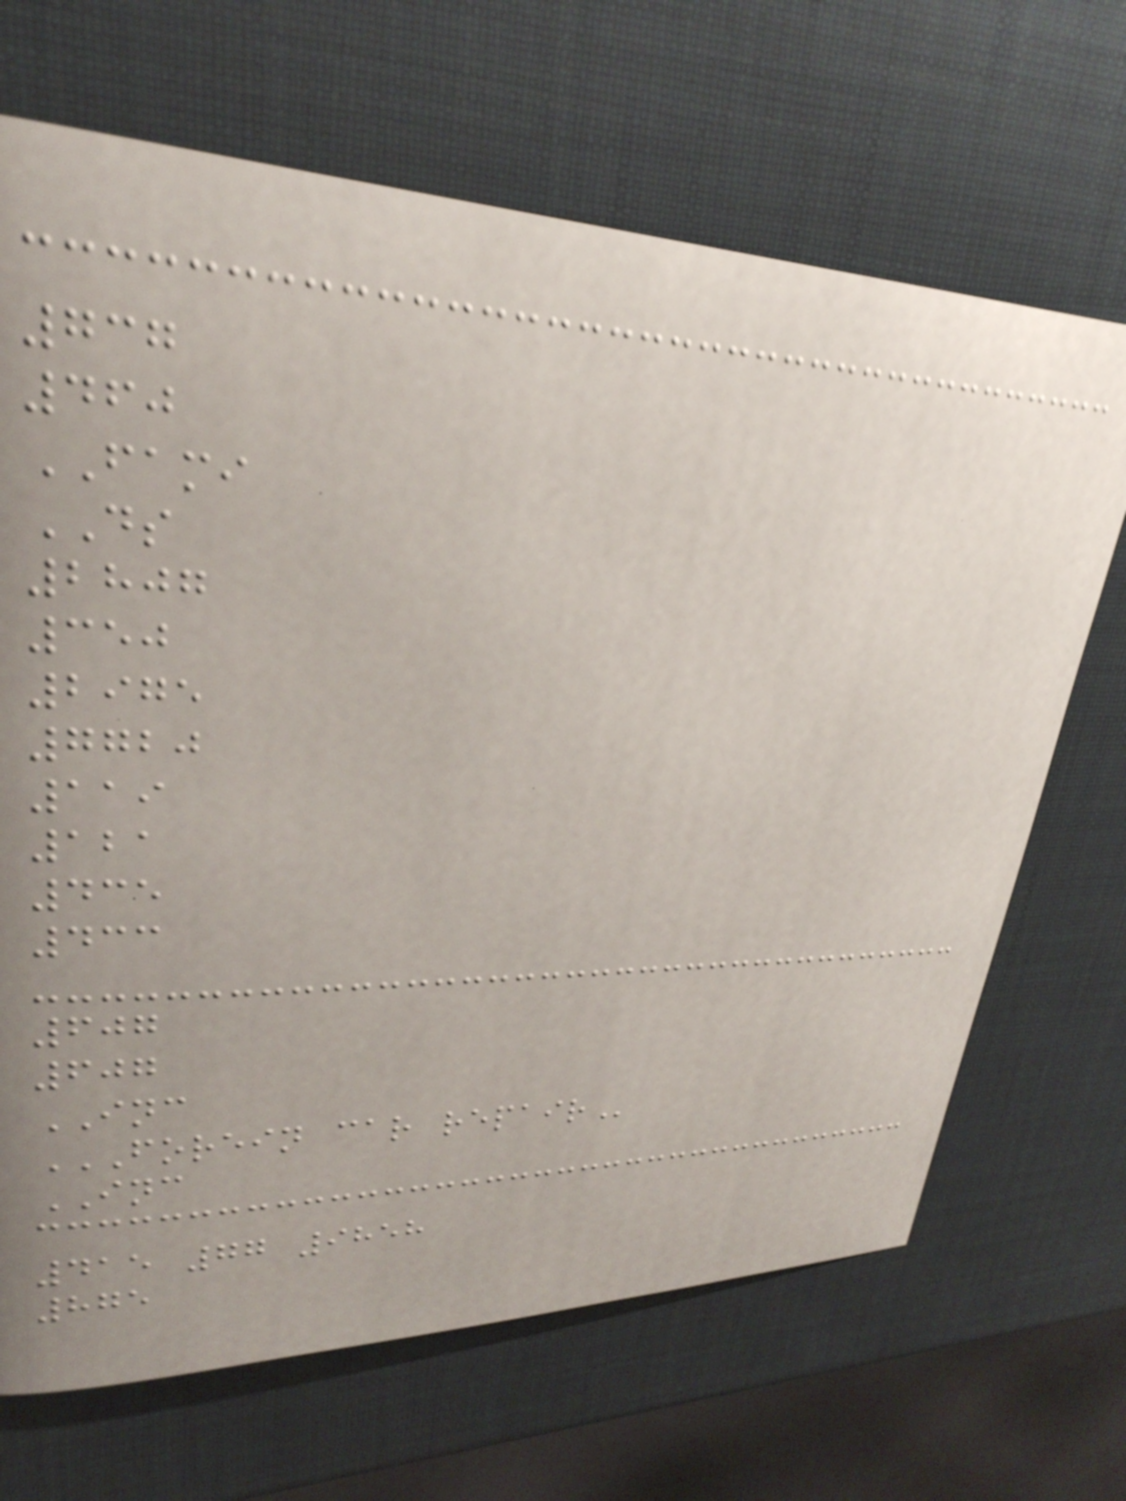737
460
FAMI
DS
2807
350
2975
7720
119
121
435
433
607
607
INC
FOREIN CAR REPAIR
INC
415 77 9858
875
